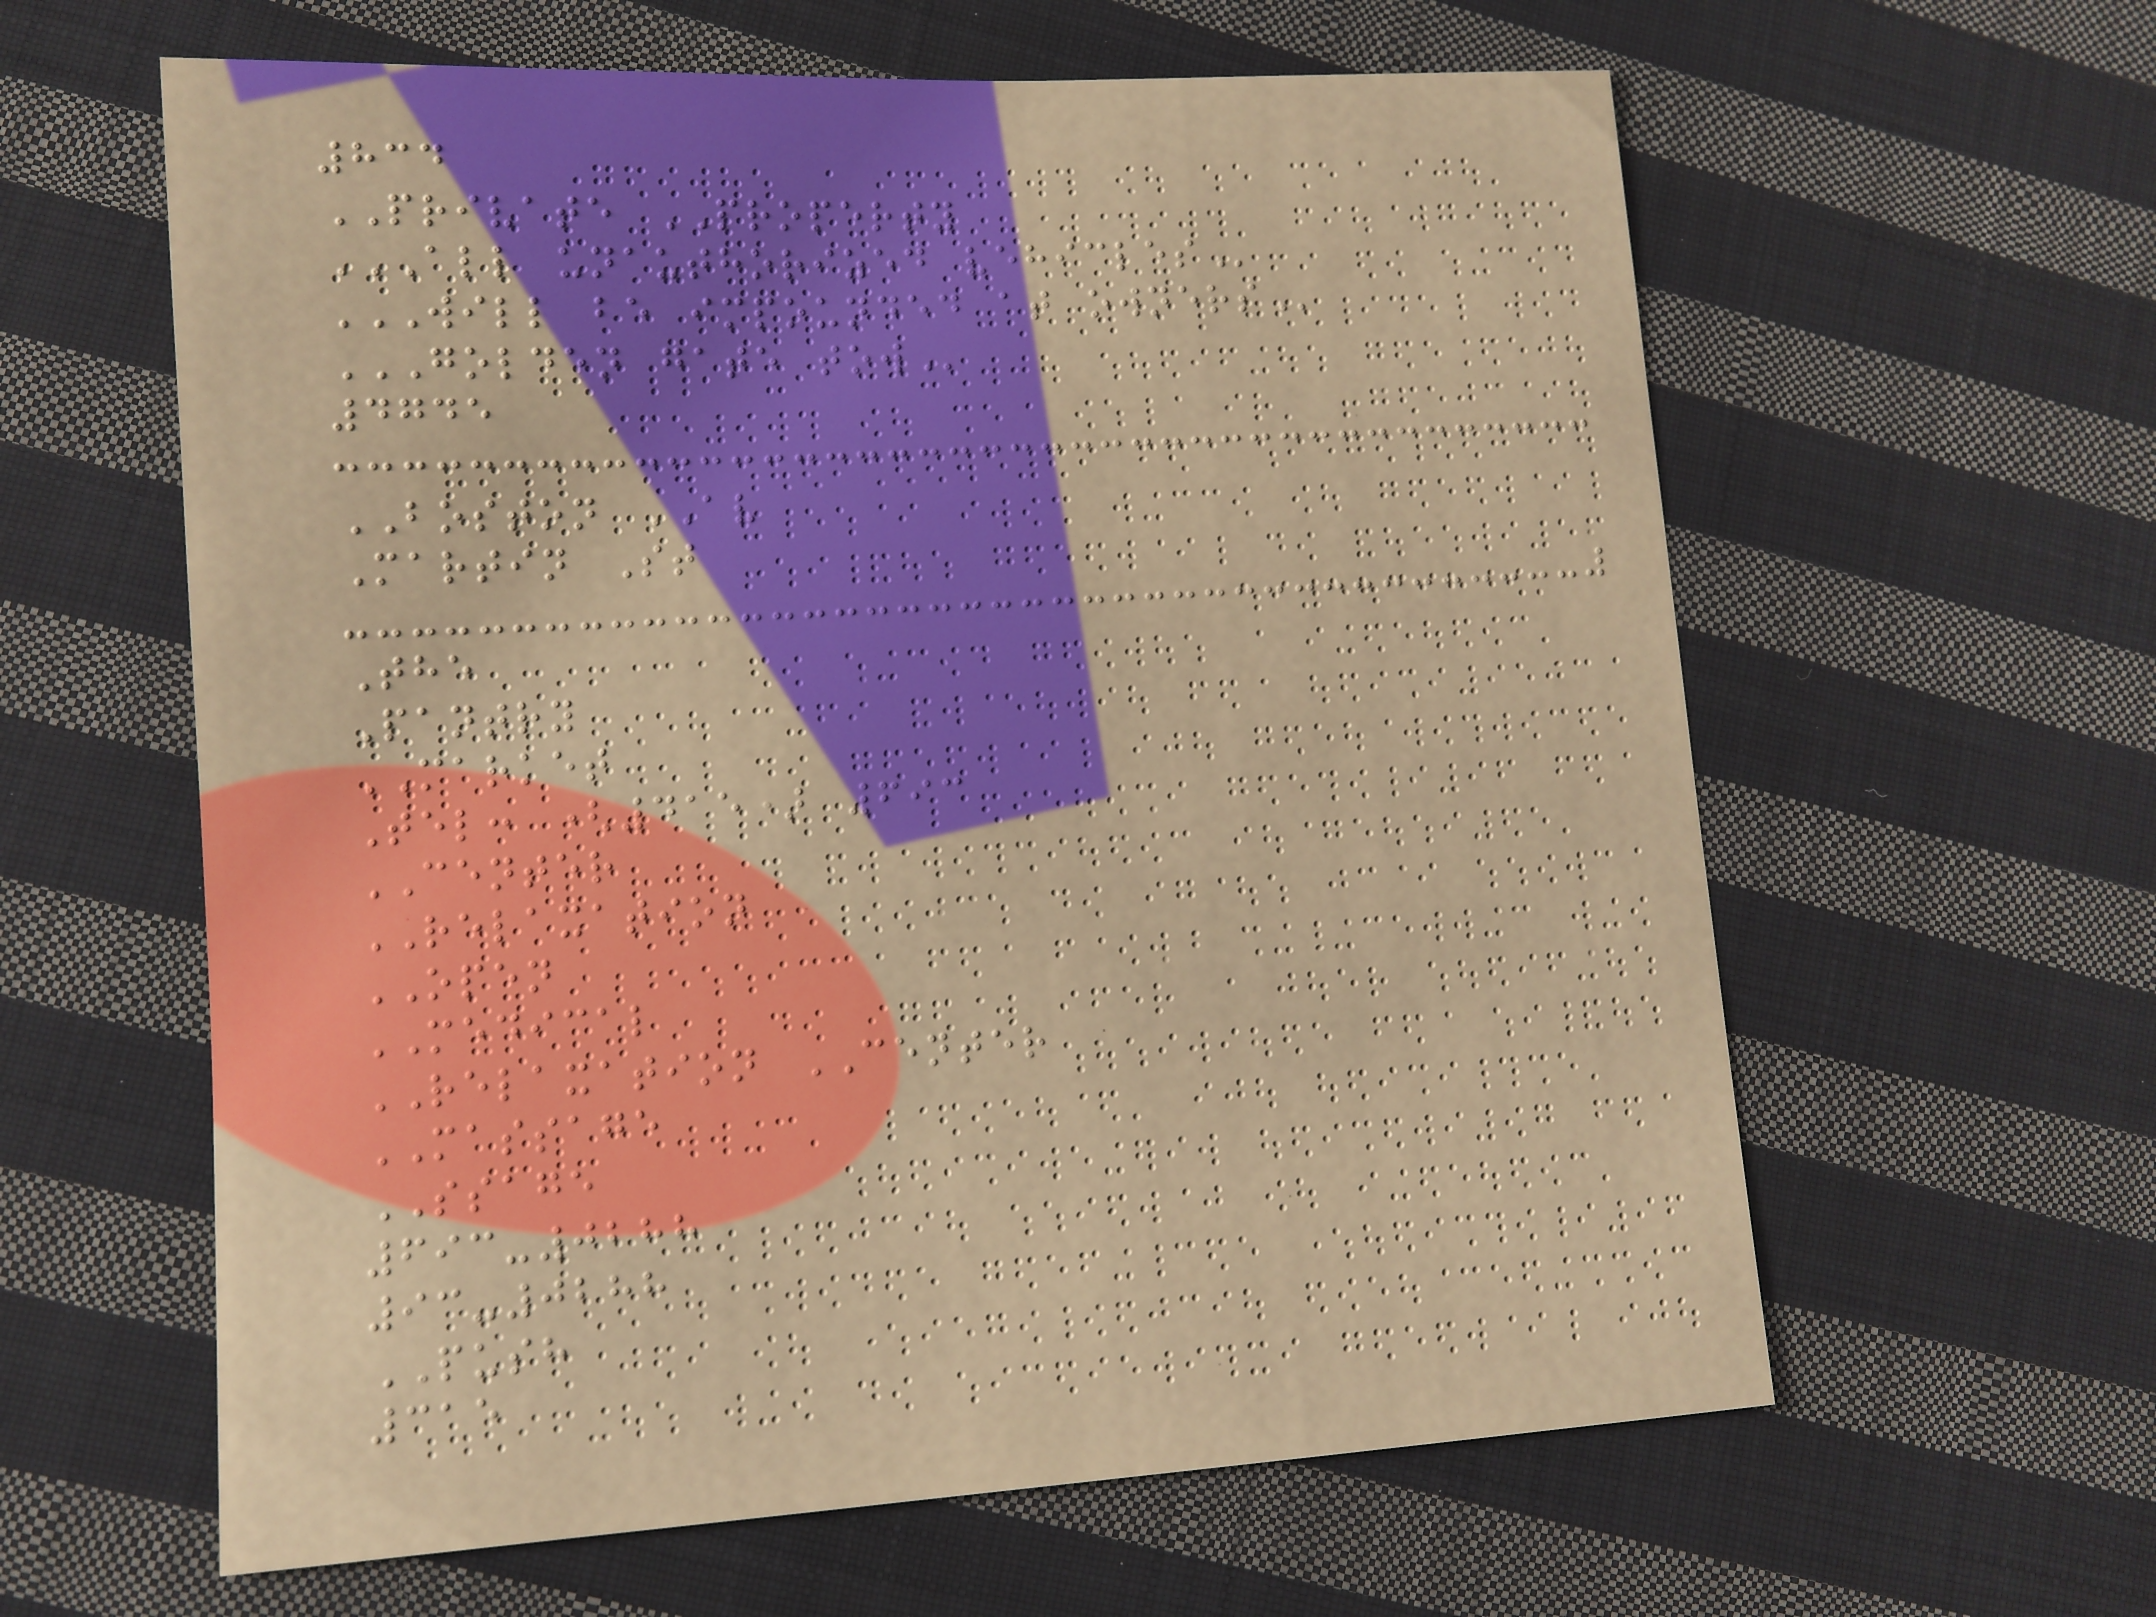834
PRIVATE PROPERTY
ALL UNAUTHORIZED VEHICLES
WILL BE IMPOUNDED AT OWNERS
GOLDEN GATE TOW
4745
BOSTON AV
Martin St
The
Pantry
MARKET
Tel: (415) 693
CENTER
RELAXATION
OPEN
MEDICAL
RELAXATION CENTER
MASSAGE
SSAGE
693-0288
93-0288
PUSH
315
